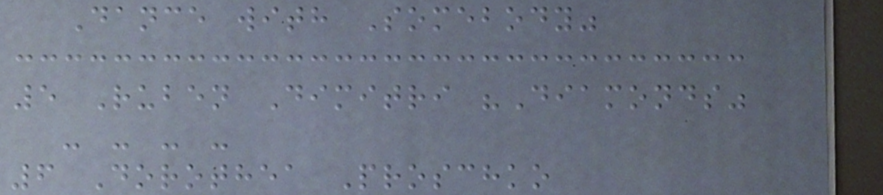Dance with Somebody"
5 Ruben Dimitri "Diamonds"
- - - -
6 Dorothea Proschko
